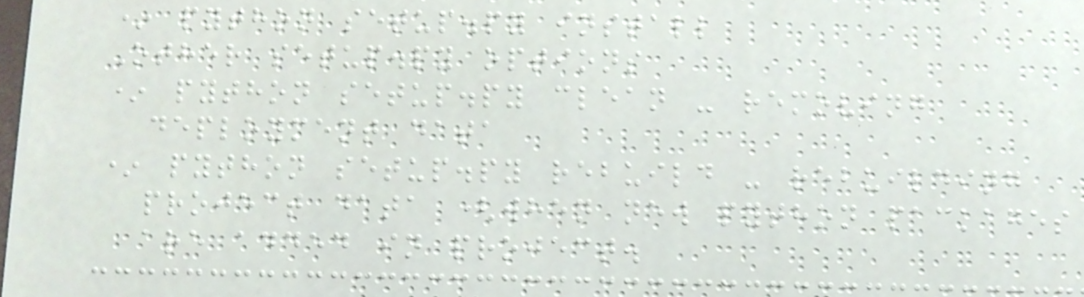* python setup.py install
Other setup.py options
* python setup.py clean - removing
deployment data
* python setup.py rebuild - rebuilding
project data (when new python packages
are added in project.
